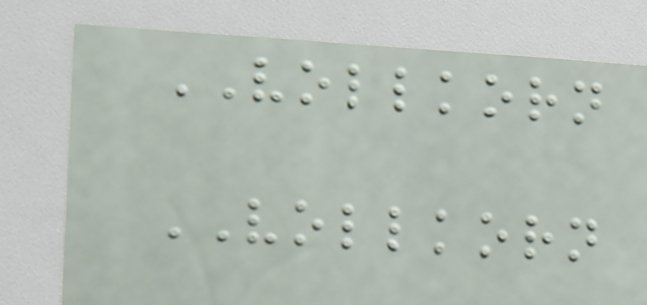VOLLKORN
VOLLKORN
